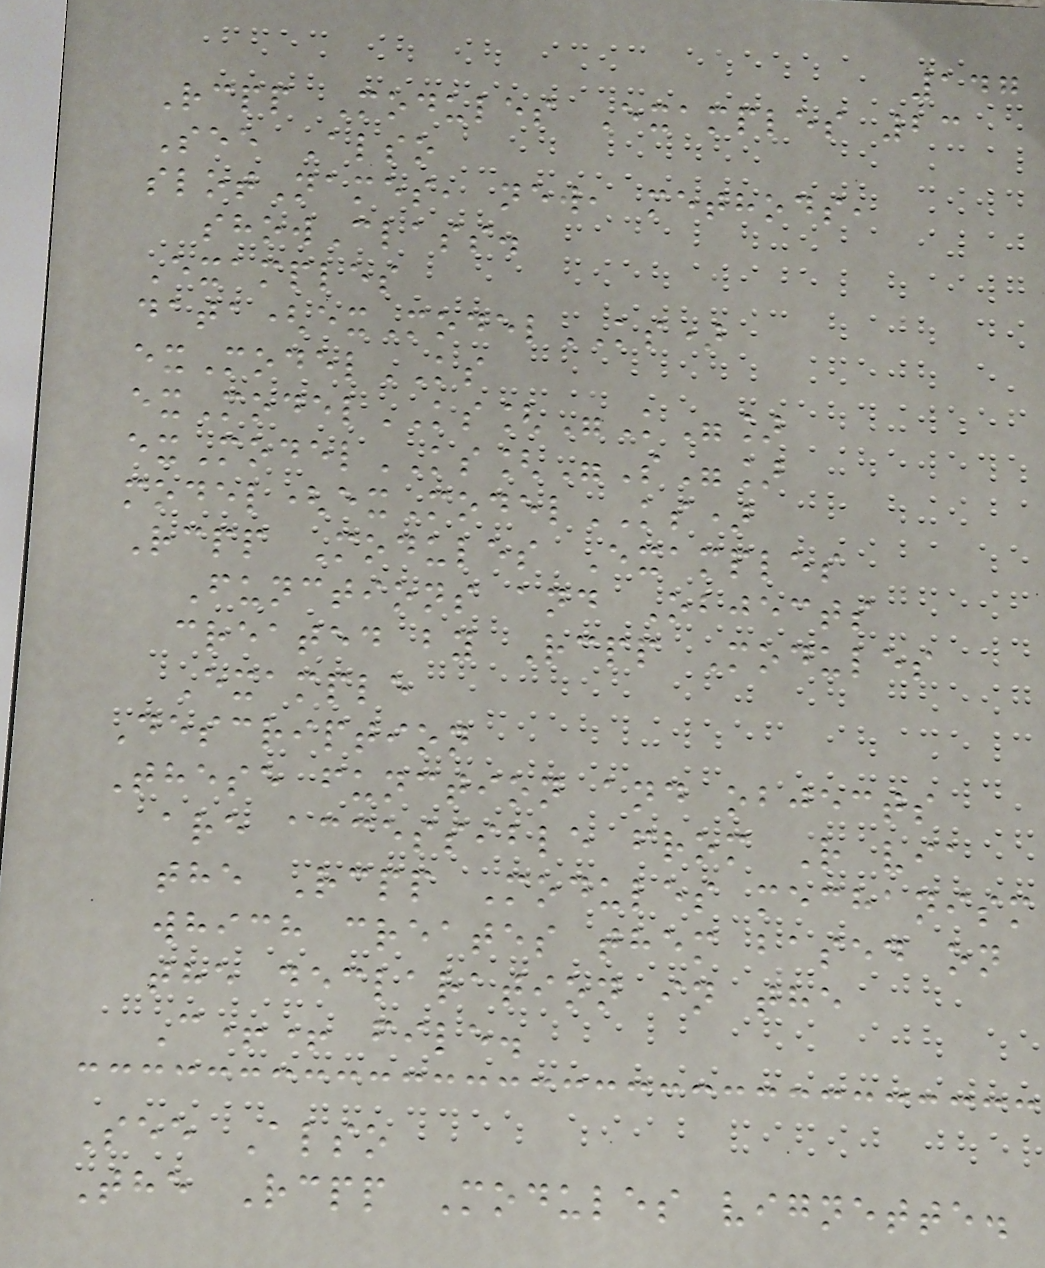147
Rcpp Modules Examples 23
See Also
slotNames, new, methods,
showClass.
Examples
data(exModelKS)
exModelKS
exModelKS["K"]
exModelKS["S"]
model(exModelKS)
Rcpp Modules Examples
Functions and Objects
created by Rcpp Modules
Example
Description
These function and objects
are accessible from R via
the Rcpp Modules mechanism
which creates them based on
the declaration in the
C++ file.
See Also
The Rcpp Modules vignette.
